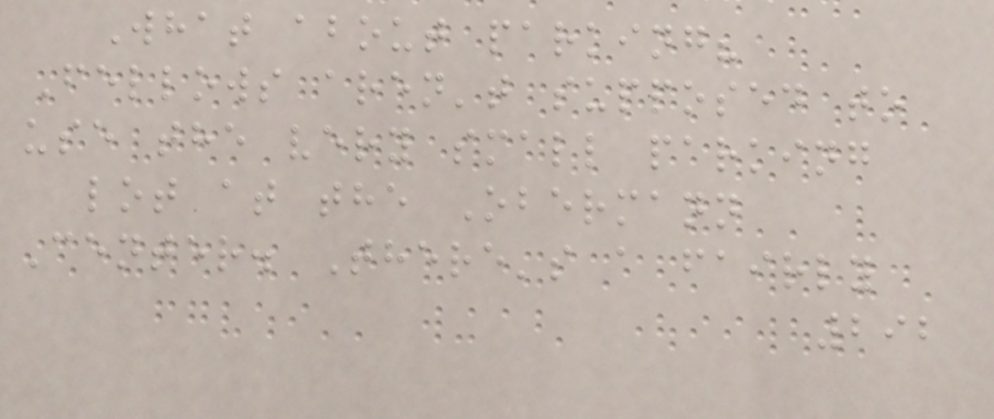What about parking?
Fellows aren't supposed to
use the very small parking
lot at the Obermann
Center. There's a fairly
292
